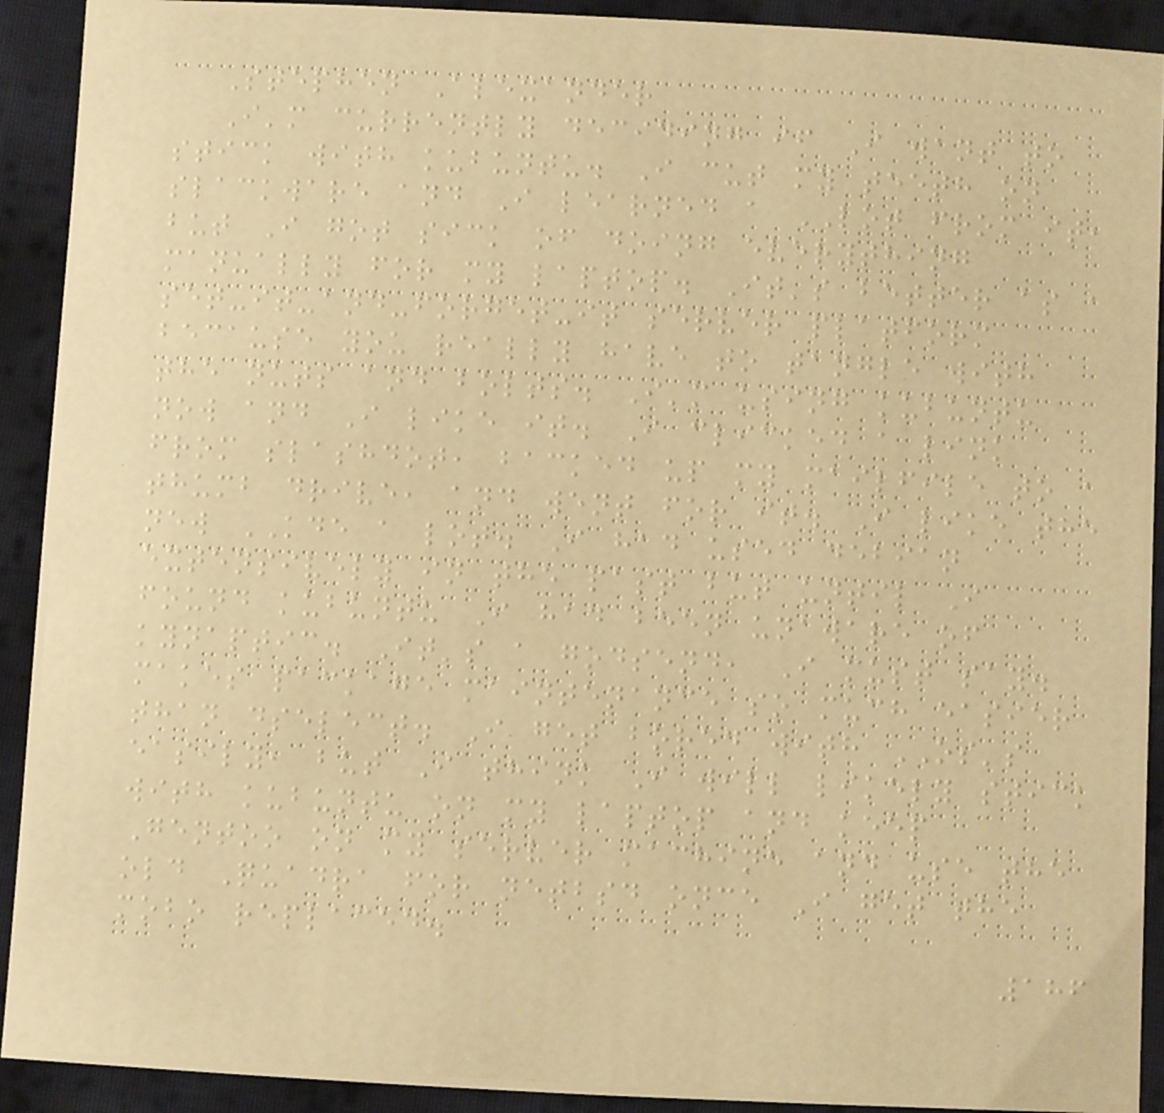Stephen Alexander
I'm currently deciding if I want to
stick with kubuntu. I cut my teeth on
slackware and I learned a LOT from it,
but I got sick of doing everything
manually for my laptop. It's better as a
set-it-and-forget-it server platform
because you really have to tangle with
the nuts and bolts. I'm using kubuntu
now and I like it. I clicked a link
from slashdot, backed up my mailfile to a
thumb drive, and went for it. I like the
new KDE a lot. I had used debian
extensively in the past but until I
found kubuntu I had been unaware of
kynaptic. It's a godsend, I must say.
makes package maintenance so much easier
than dselect. I get bored with OS's
easily, but I think I will likely stick
with kubuntu on my laptop and keep
Gentoo on my server machine and use the
old Quadra for netbsd once I get the
mobo replaced.
186
